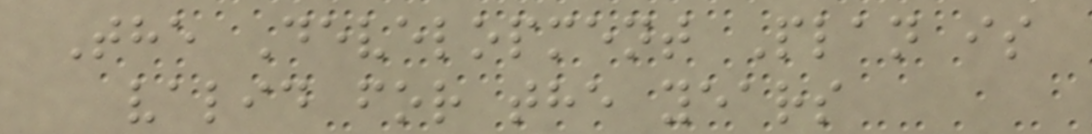The Development Plan is
valid for the years
